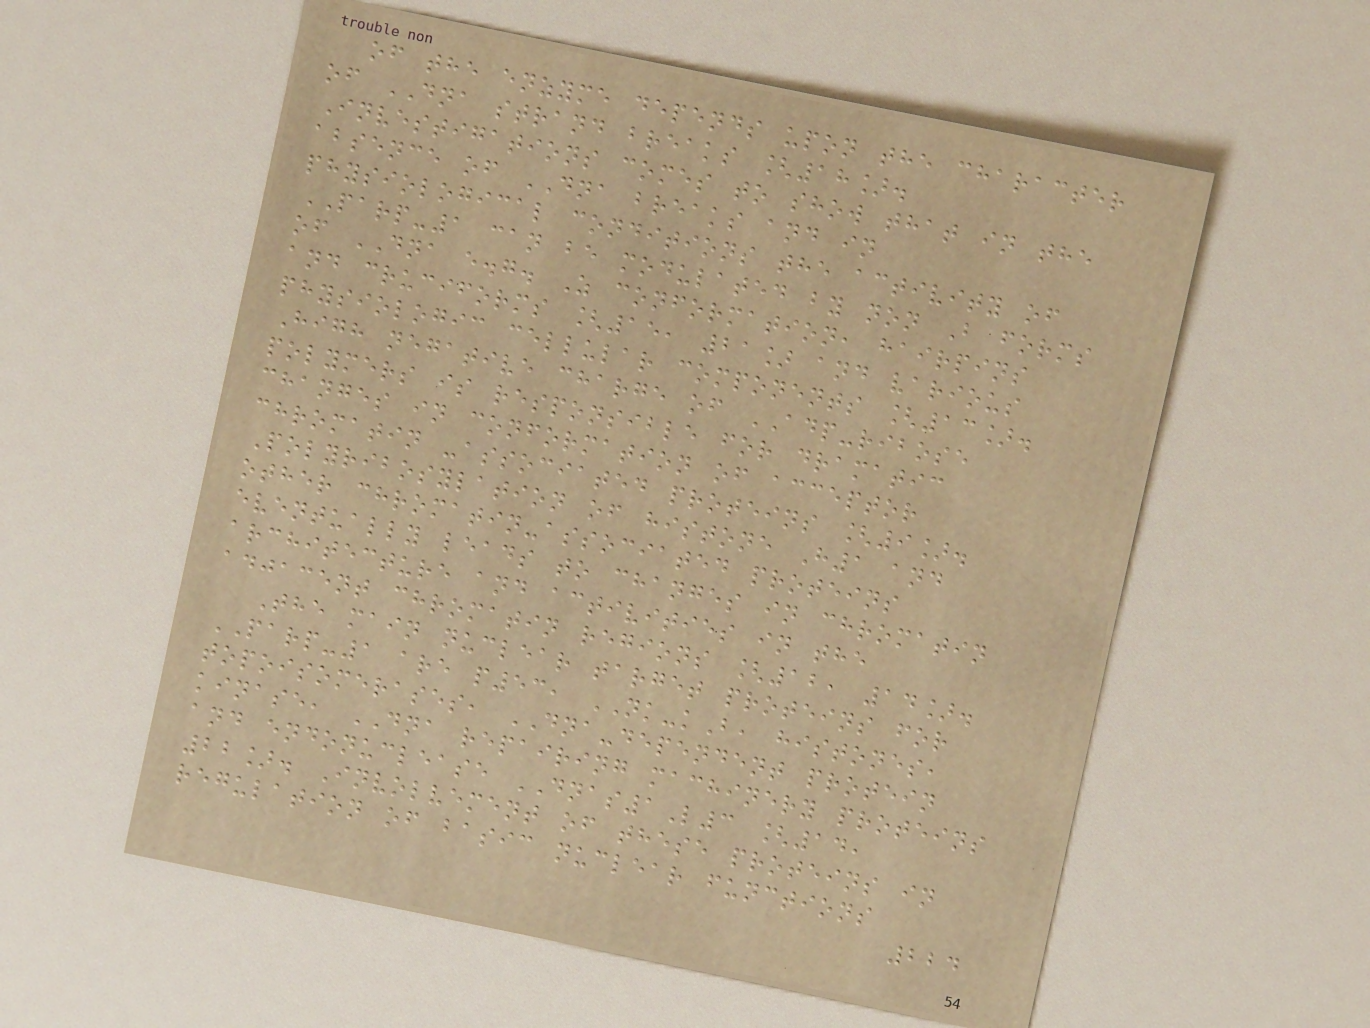of the enzyme depends upon the character
of DNA strand breaks [18].
Investigations comes to show that in the
absence of DNA breaks and in
physiological conditions the activity of
PARP-1 can be modulated by non B forms
of DNA e.g. Z conformation, hairpins
and cruciforms [15, 21] and various
physiologic cellular components [13].
High negative charge of ADP-ribose
polymers is responsible for dramatic
changes in conformation of acceptor
chromatin -associated proteins [9].
Polyribosylation of histone H1 and
other chromatin-associated proteins
eventually leads to changes in chromatin
architecture and activities in the
adjacent chromatin regions [12, 14].
The main nuclear target proteins for
PARP-1 are p53, NK-kB, histones,
topoisomerases, DNA-dependent protein
kinase, DNA repairing machinery proteins
and endonuclease DNAS1L3 [14,
22]. Involvement of these proteins in
regulation of basic nuclear functions
224
